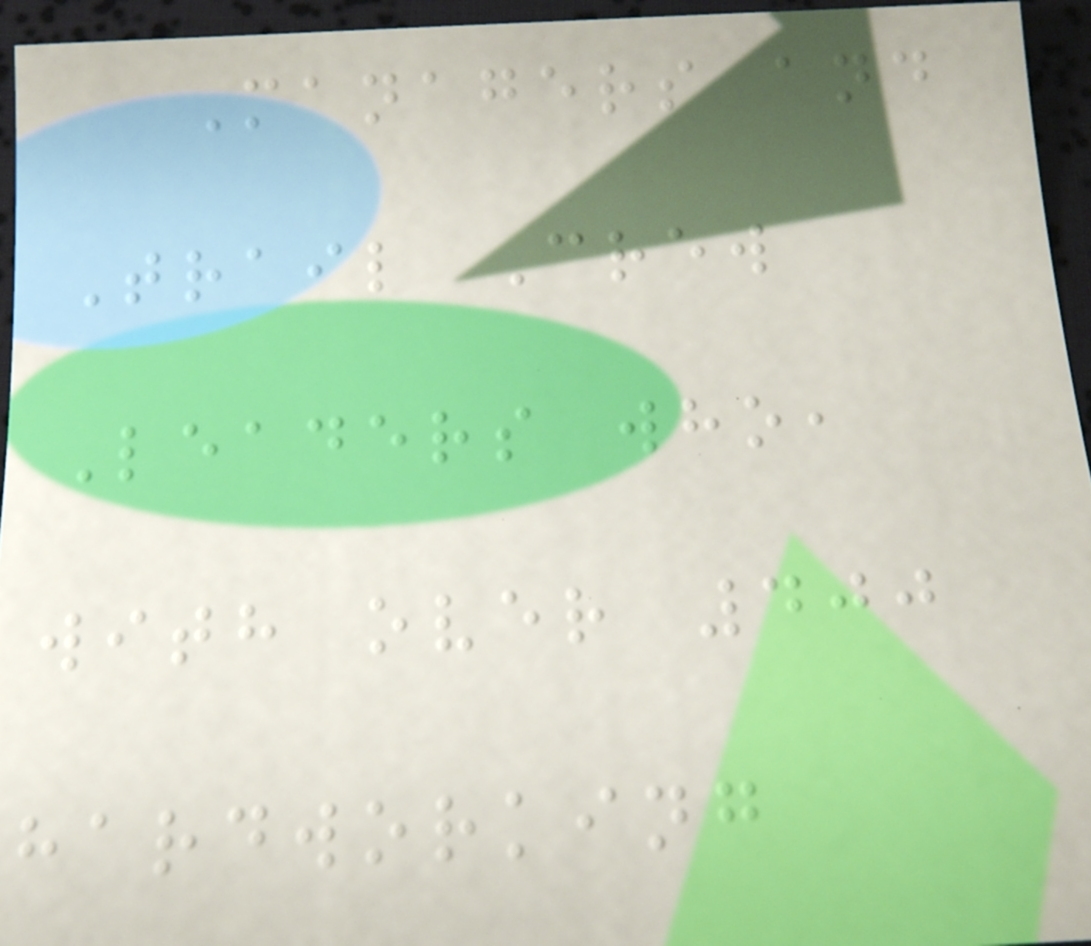Managers and
Trail Crew
Leaders who,
with over 400
hardworking
